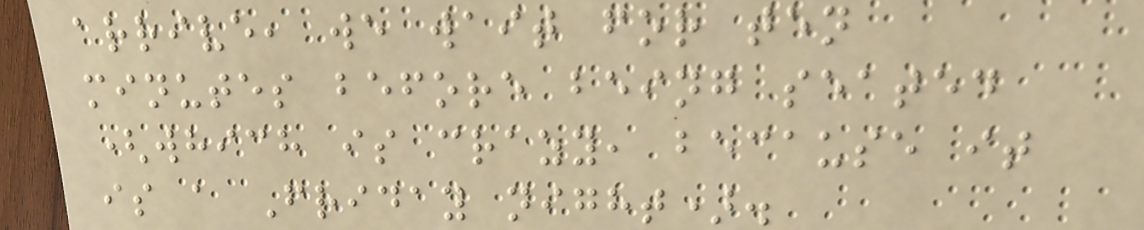arrive, we wait for ten
minutes before being seated
(which is crazy, because it
is a Friday night).
